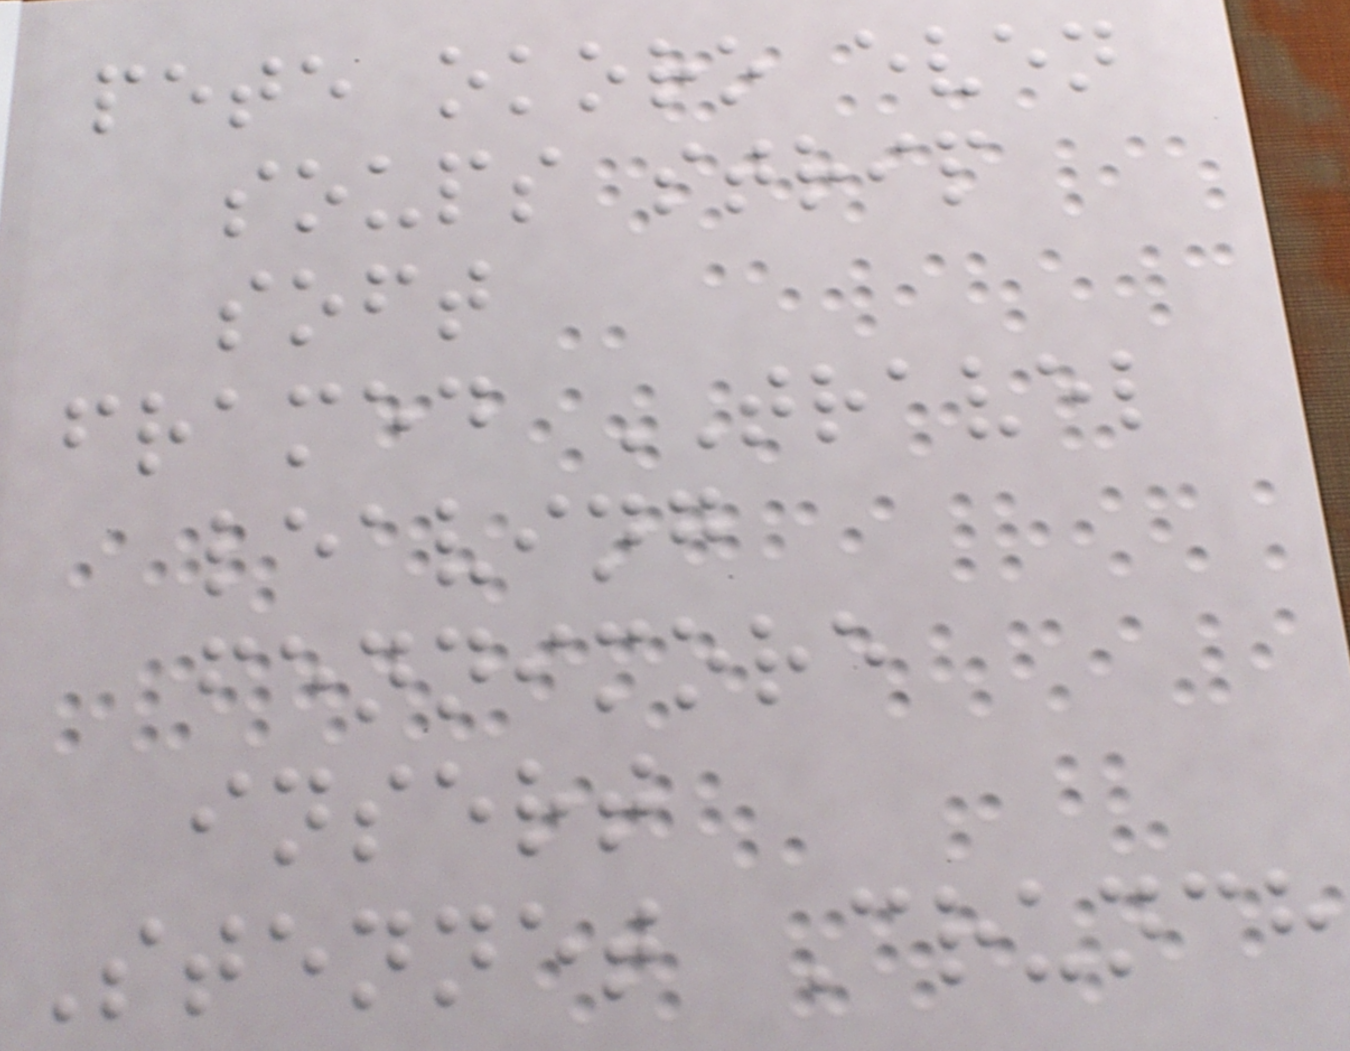pete okoro even
soups strip
soft
framed TRAVEL
leaving
fennimore
insert
Stennet Crunch
